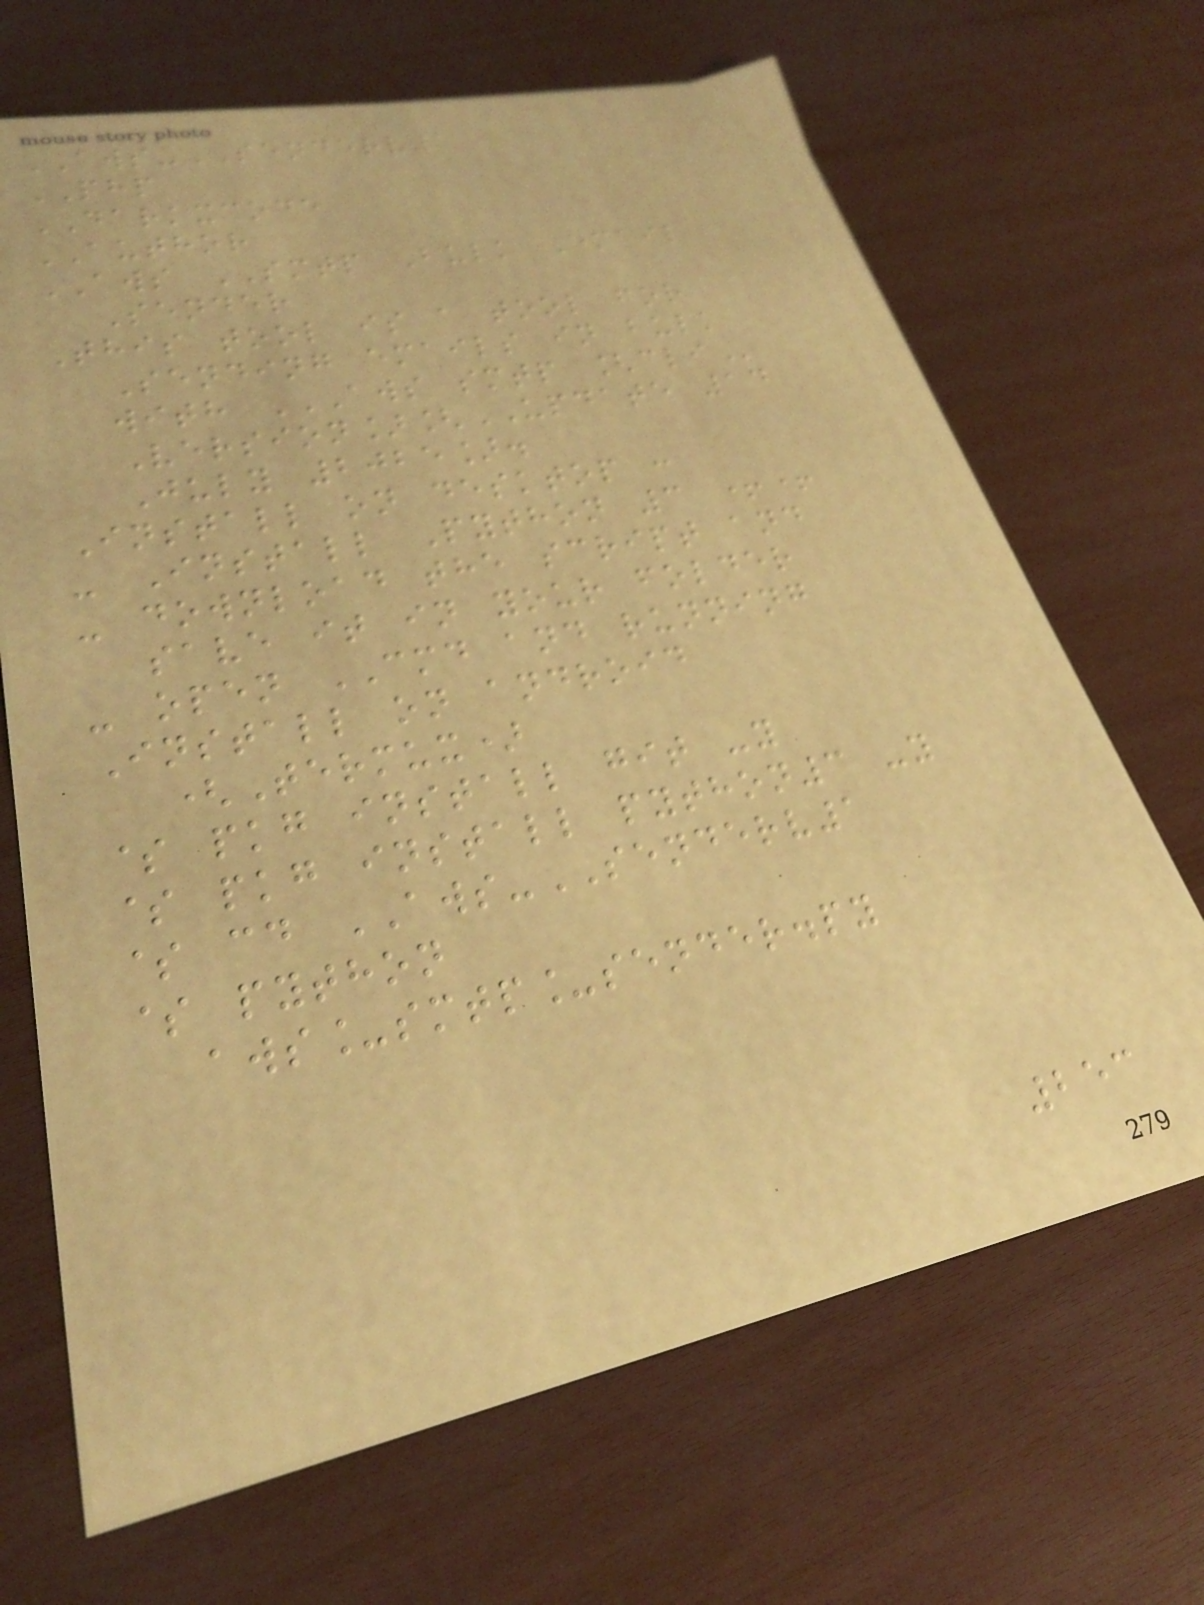AWS-SENDERV1
PHP
DARKXCODE
AUTHOR
AWS SMTP Bulk Email
Sender
This tool is a tool for
Sending emails in bulk
with AWS SMTP [CLI
Version][UPDATE 14
July 2025].
Install on desktop :
- Install Python 3 ++
- download the script and
save it in your folder
- open CMD and running
Install on android
(Termux)
$ pkg install git -y
$ pkg install python3 -y
$ cd AWS-SENDERV1
$ python
aws_smtp_sender.py
253
